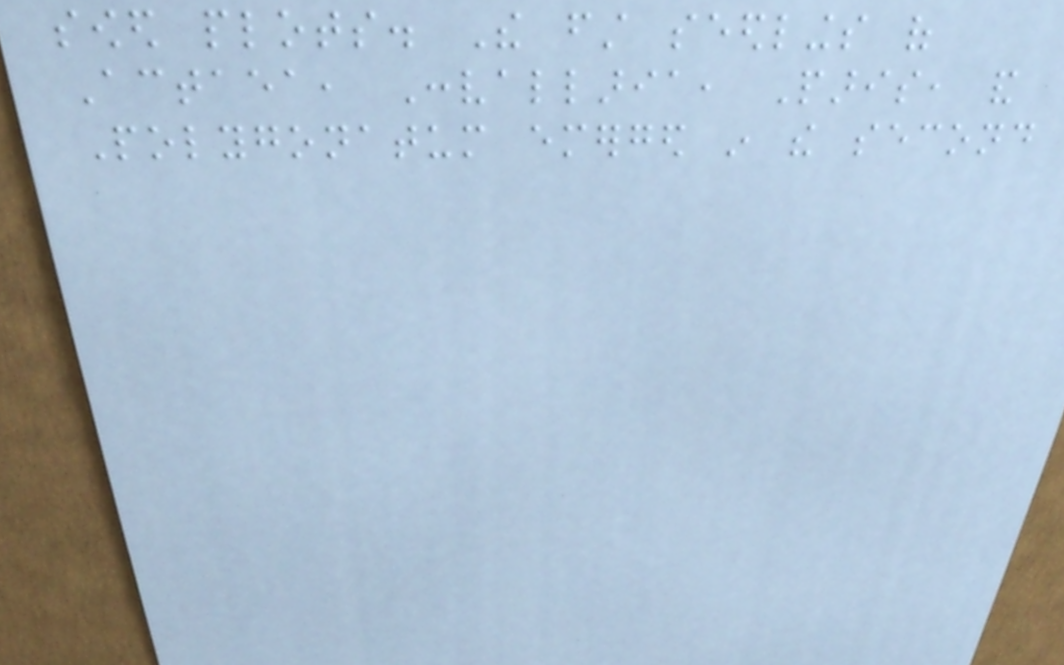sowed plots. The first seedlings of
Actaea, Convallaria, Paris, and
Polygonatum emerged in the second
